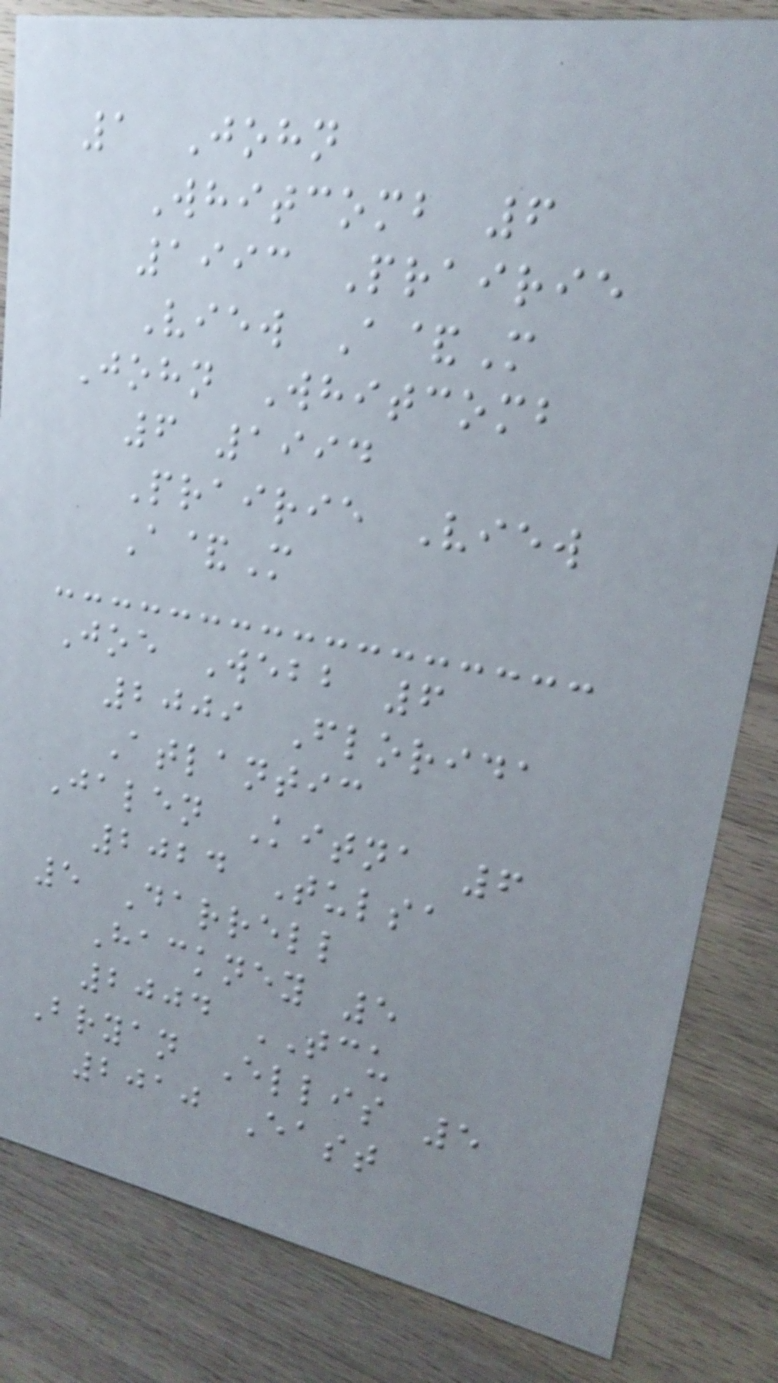1 John
Whitcomb 6
1993 Prairie
View A&M
John Whitcomb
6 1994
Prairie View
A&M
Joe Webb 6
2009 Florida
Atlantic
Jalen Kitna 6
2024 Tulsa
5 Darrell
Hackney 5
2004 TCU
Bryan Ellis 5
2010 East
